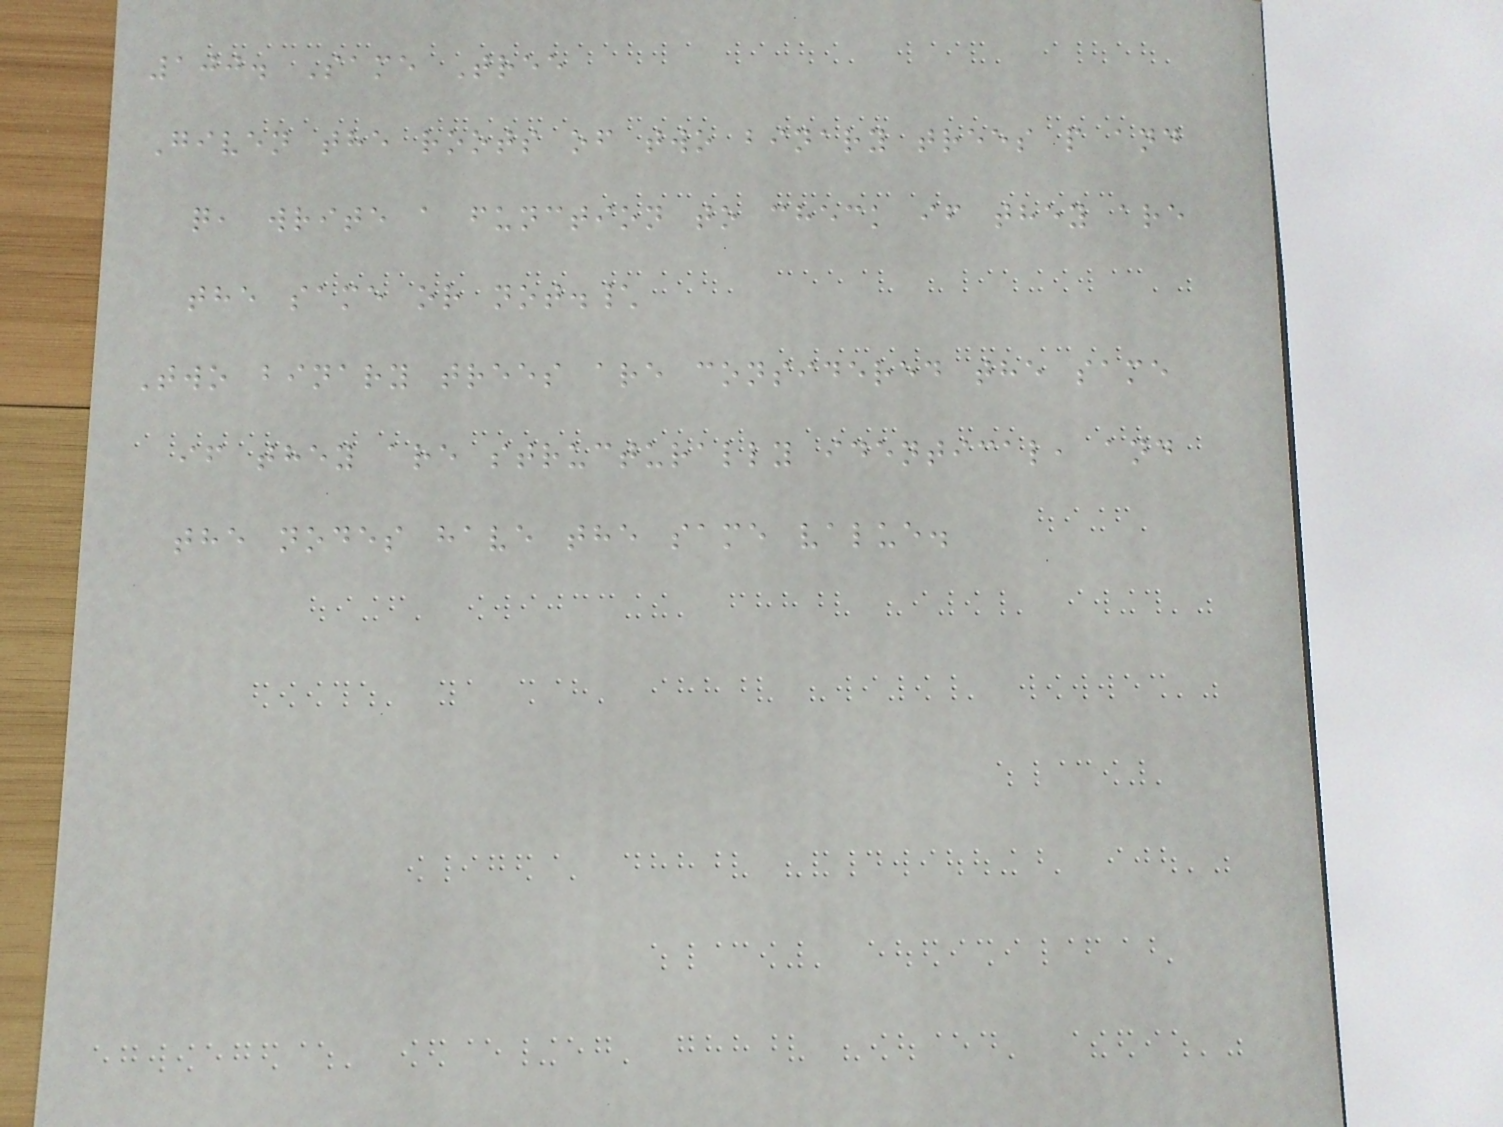100. Same Tree
Given the roots of two binary trees p and
q, write a function to check if they are
the same or not.\
Two binary trees are considered the same
if they are structurally identical, and
the nodes have the same value.
